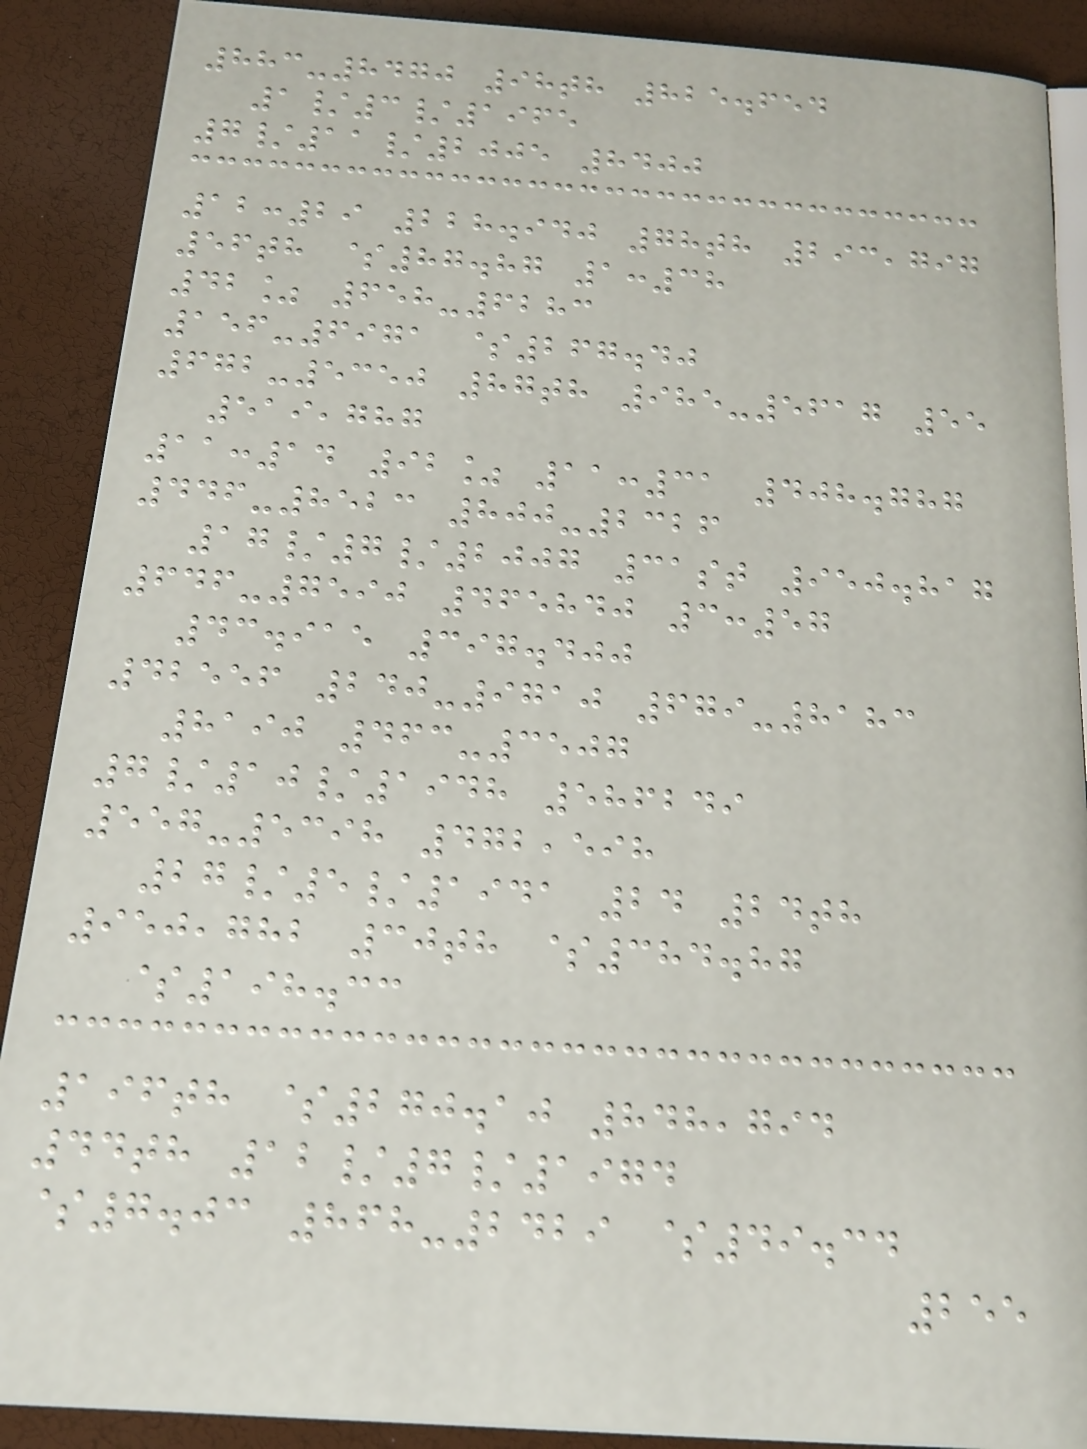883-8470 98th 825.654
1/3/1965
7/11/2005 8400
12:29 228.940 78th 293,797
56th $87.87 1:38
42% 658-6283
156-6971 $267.40
672-5350 87th 985-5617 55
519,787
11:14 92% 11:31 408.787
446-8523 800-2326
17/7/2007 31st 950.817
646-7590 465840 3:57
43.915 397.400
42556 240-9710 679-8183
8190 463-3507
7/10/1948 586249
557-5398 472,598
27/5/1941 24 24th
950,782 30th $384.87
$198.33
196th $270.10 848,794
44th 12/7/1974
$7.03 868-2429 $49.34
255
